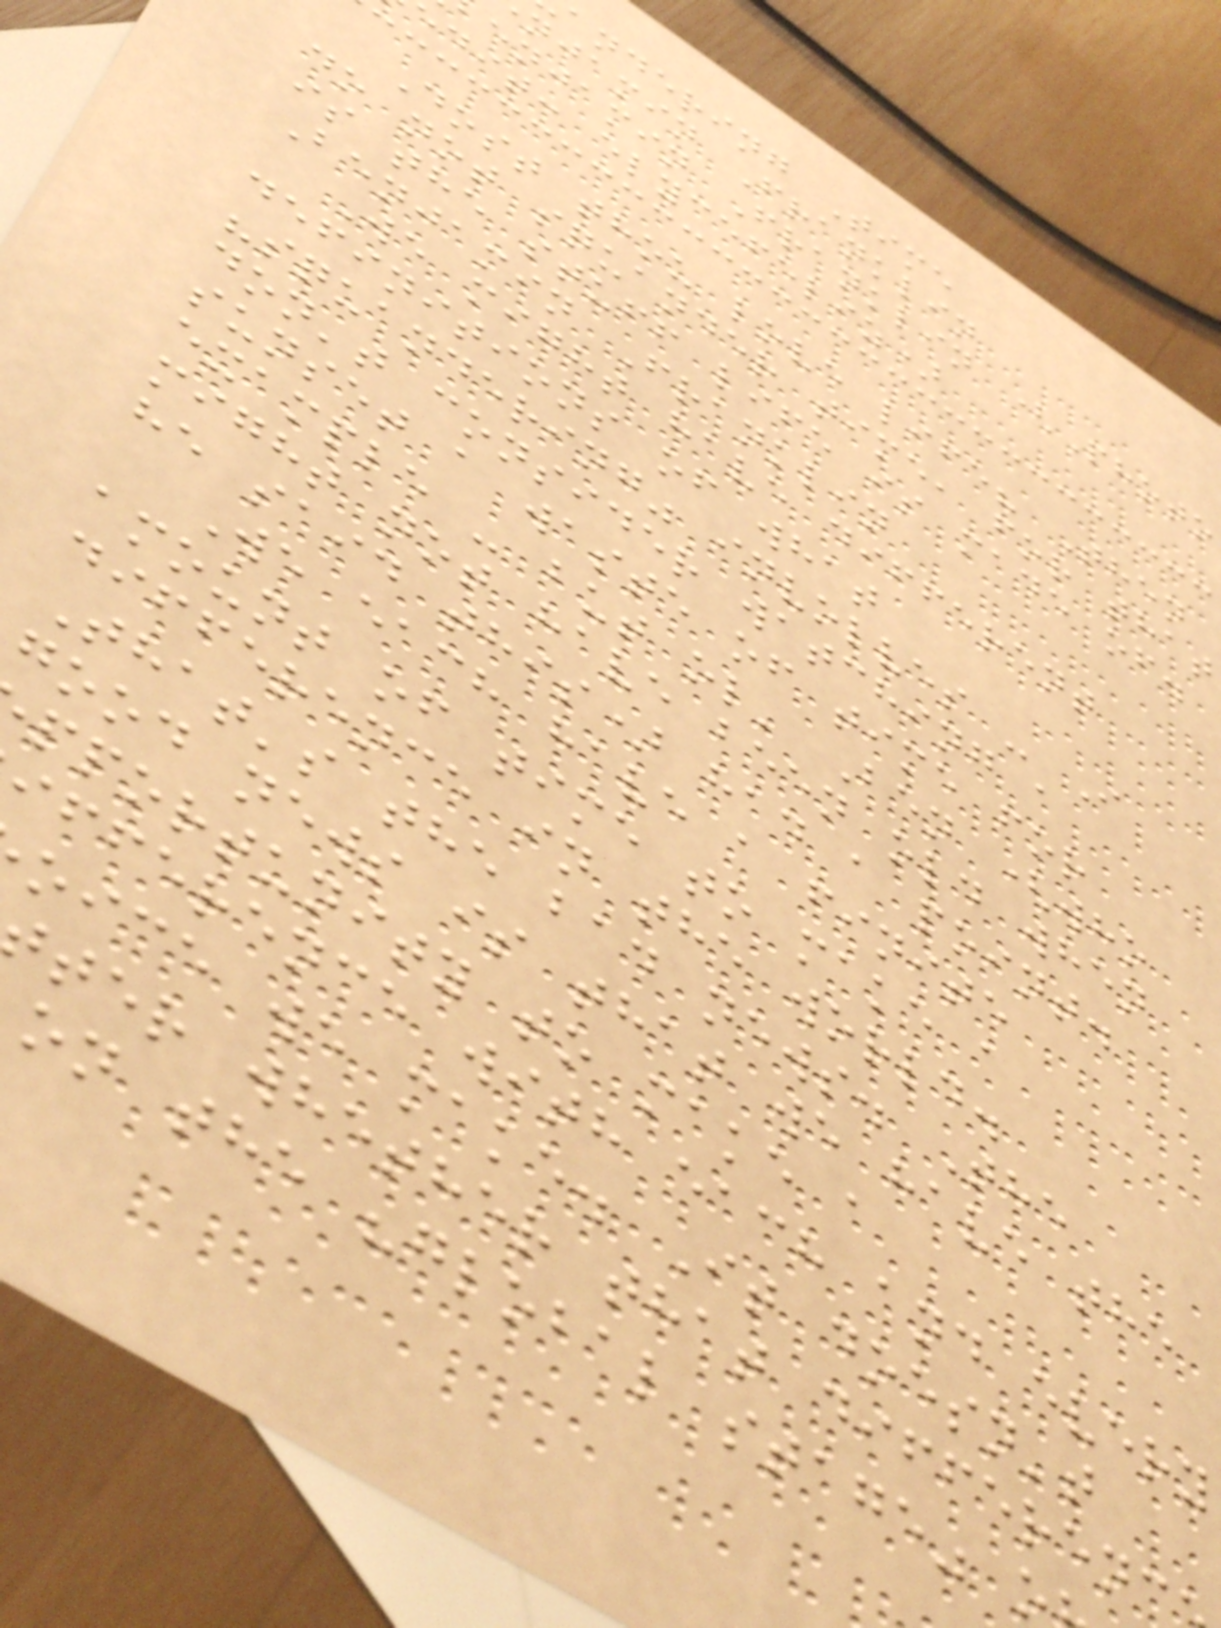andering Time
njamin Franklin
enjamin Franklin (Photo
edit: elycefeliz)
Dost thou love life? Then
do not squander time, for that
is the stuff life is made of.
Benjamin Franklin
We might have different
definitions of what
"squandering" involves - I
don't consider watching a
sunset a waste of time for
example - but ol' Ben (who
might not have been old when
he said this) had a point.
We each have a finite
amount of time to make a
difference in the world.
That's the bad news. The
good news is that we have the
pportunity to make a
ifference with each and every
oice we make. It doesn't
ter whether that differenc
on the "global stage"
